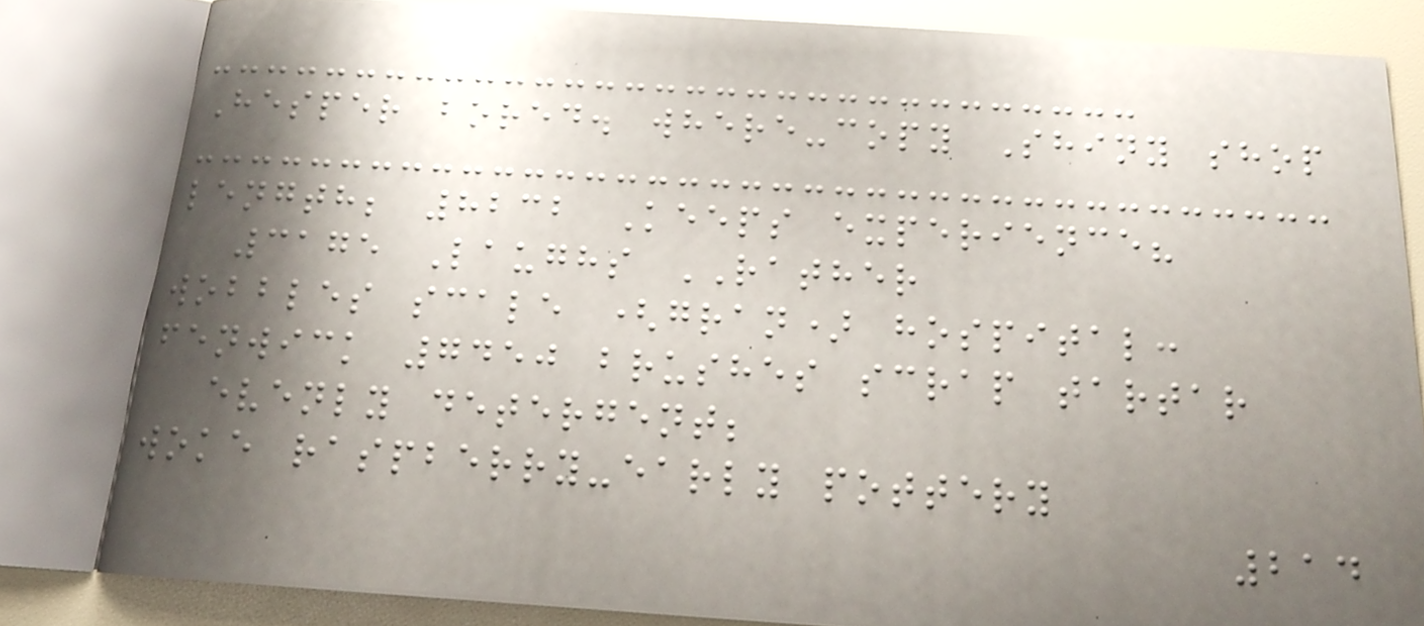Hesper bored. where-copy Shiny shop
length; 8232 Keeps experience?
3175 Laughs RATHER
wobbles scale (gran) hospital:
fenwick 7450 brushes scrap tartar
evenly detergent;
woke raspberry-early pottery
214
